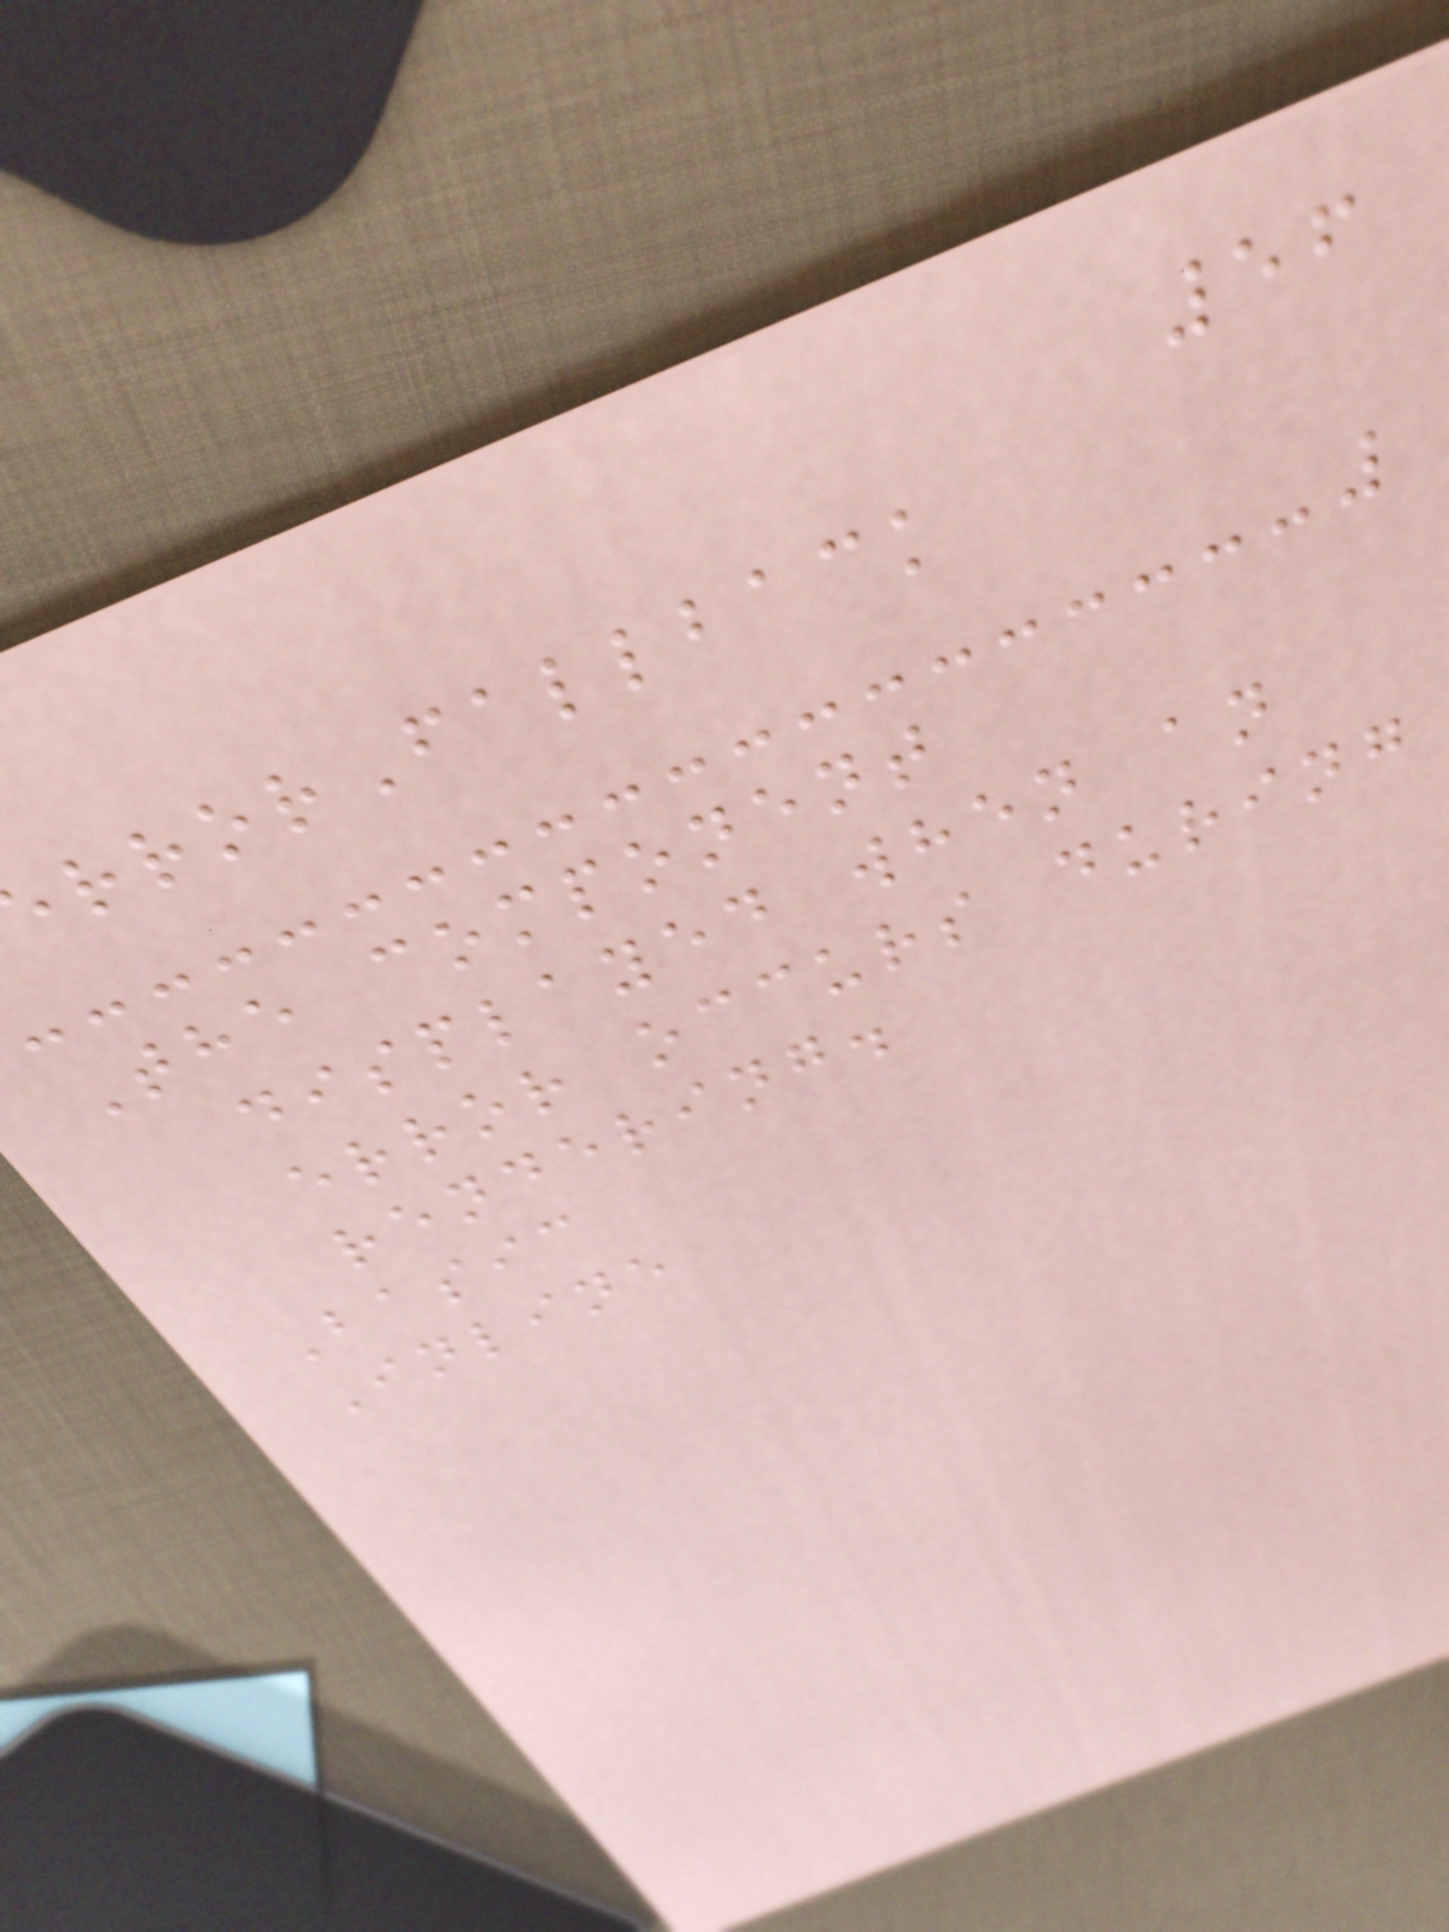56
rrorFallback
The component
displayed when an
error occurs during
rendering.
Basic
Inline
